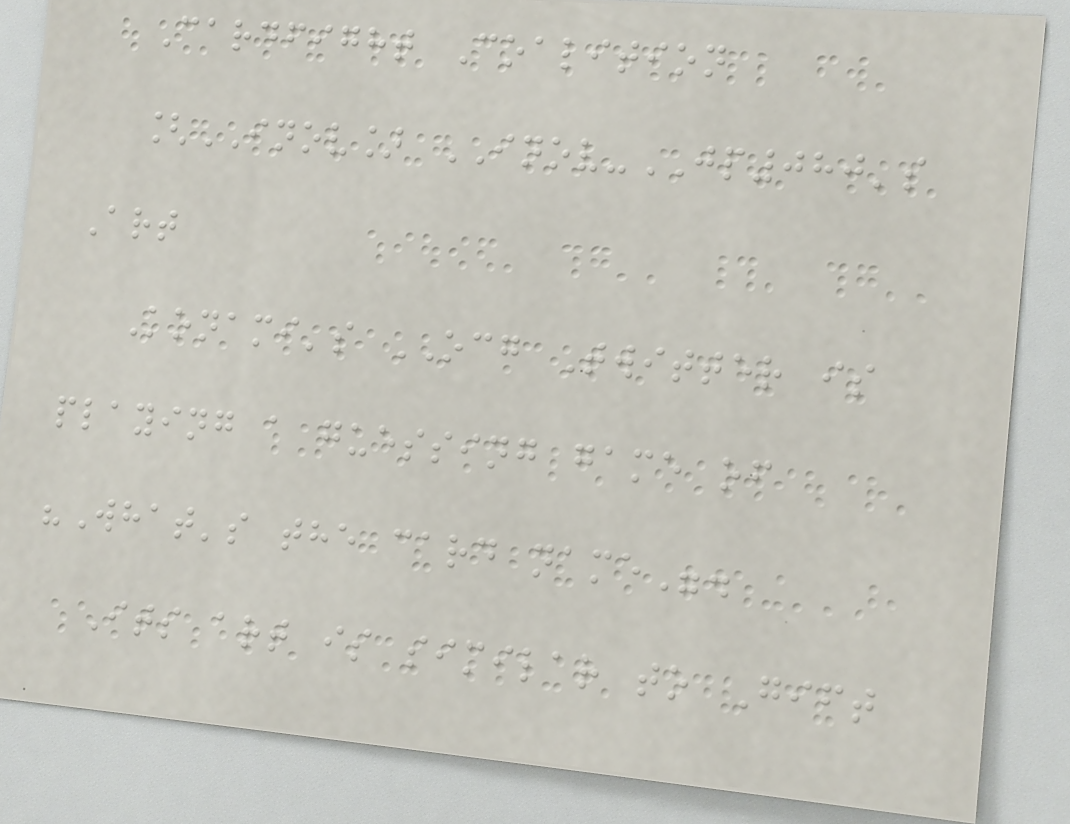Cardfight Coalition
[INOV] INOV-JP080's
Art
Konami's OCG Twitter is
playing a guessing game of
"What's the card name".
Its art is similar to Gift
